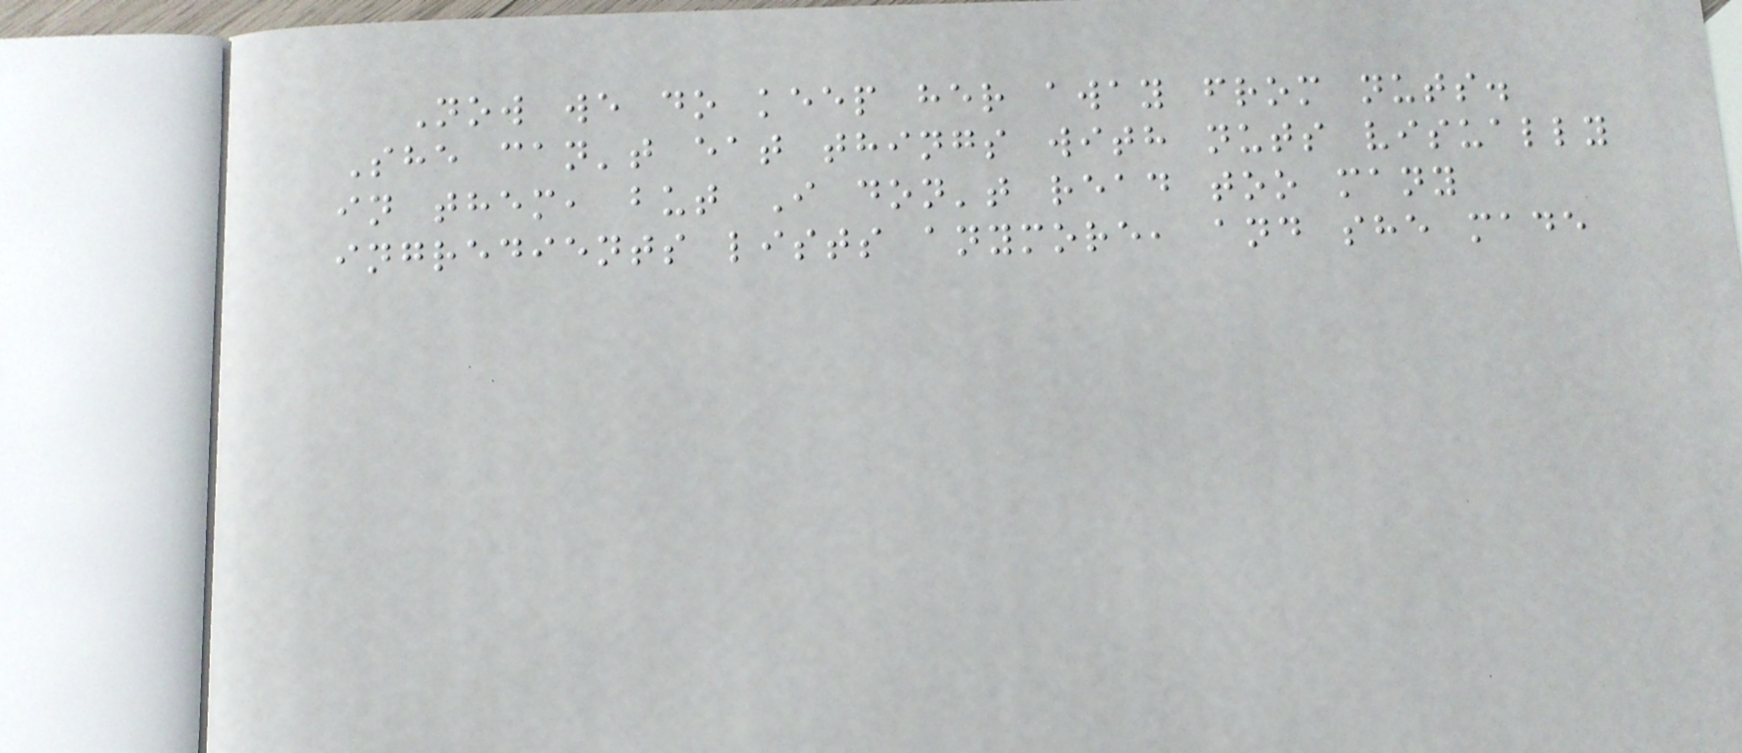Now we do keep her away from nuts.
She can't eat things with nuts visually
in them, but I don't read too many
ingredients lists anymore, and she made
